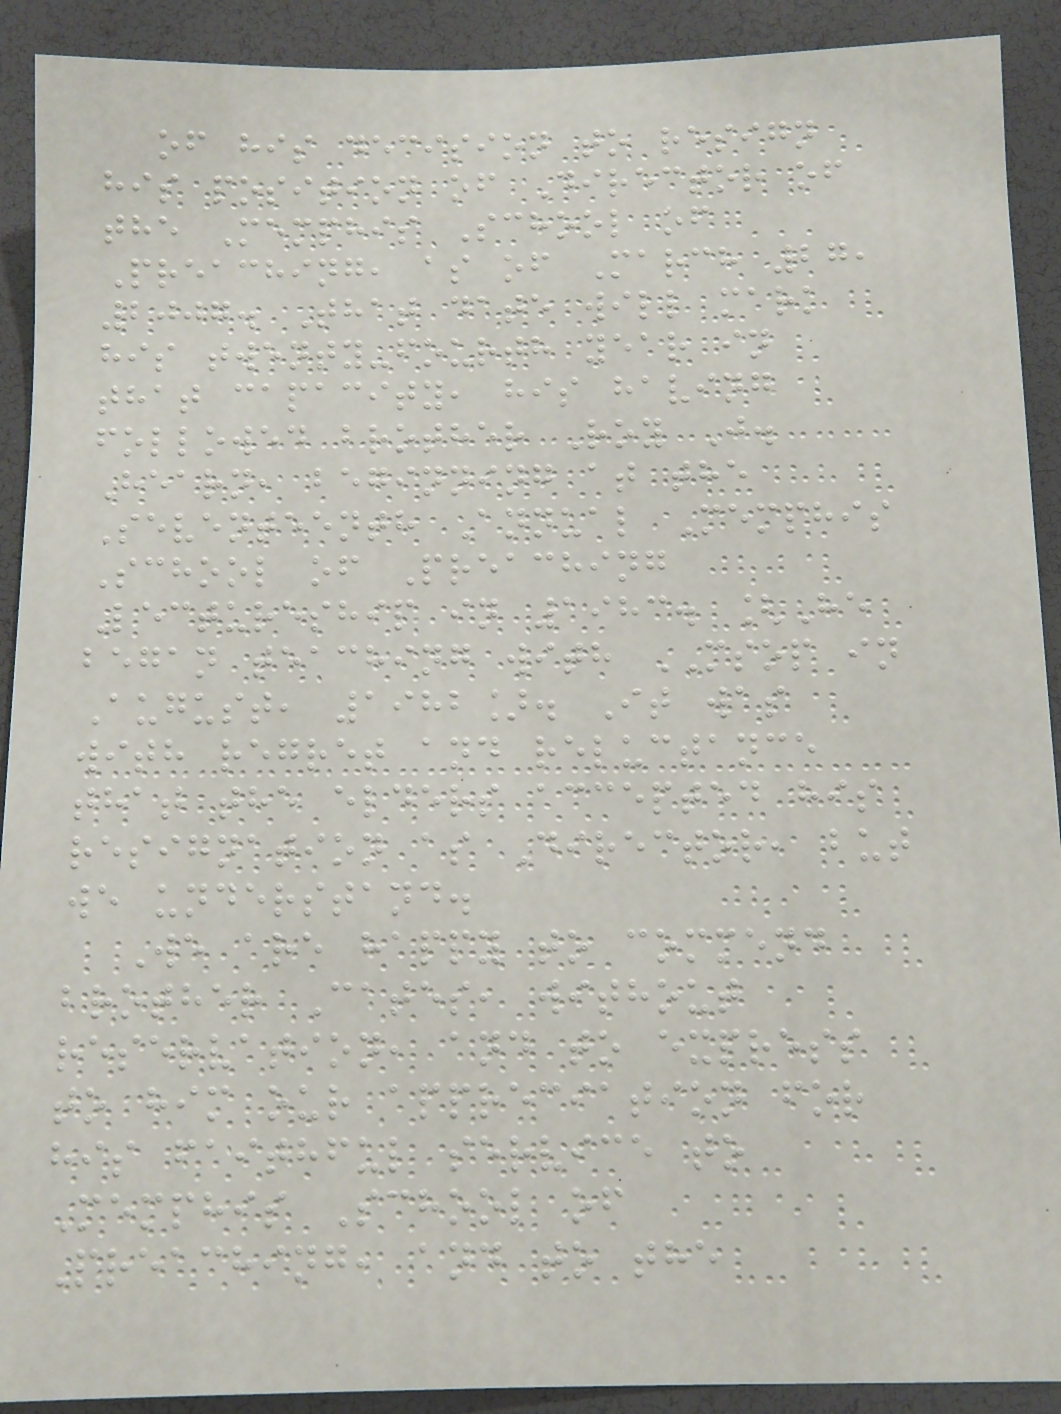of his decision to resign
his position of Director of
the Memphis School of
Preaching, as of March 27,
2007. That date will mark
his twenty-fourth year in
that capacity, his having
followed brother Roy J.
Hearn, beginning at the
Seventeenth Annual Memphis
School of Preaching
Lectureship in 1983. [He
began teaching with MSOP in
August, 1982]. It was
with regret and reluctance
that the elders accepted his
resignation as Director, but
we understand.
We are happy to commend
brother Cates, without
reservation, and to express
to him our appreciation for
his faithful service to
Memphis School of
Preaching, and to the
